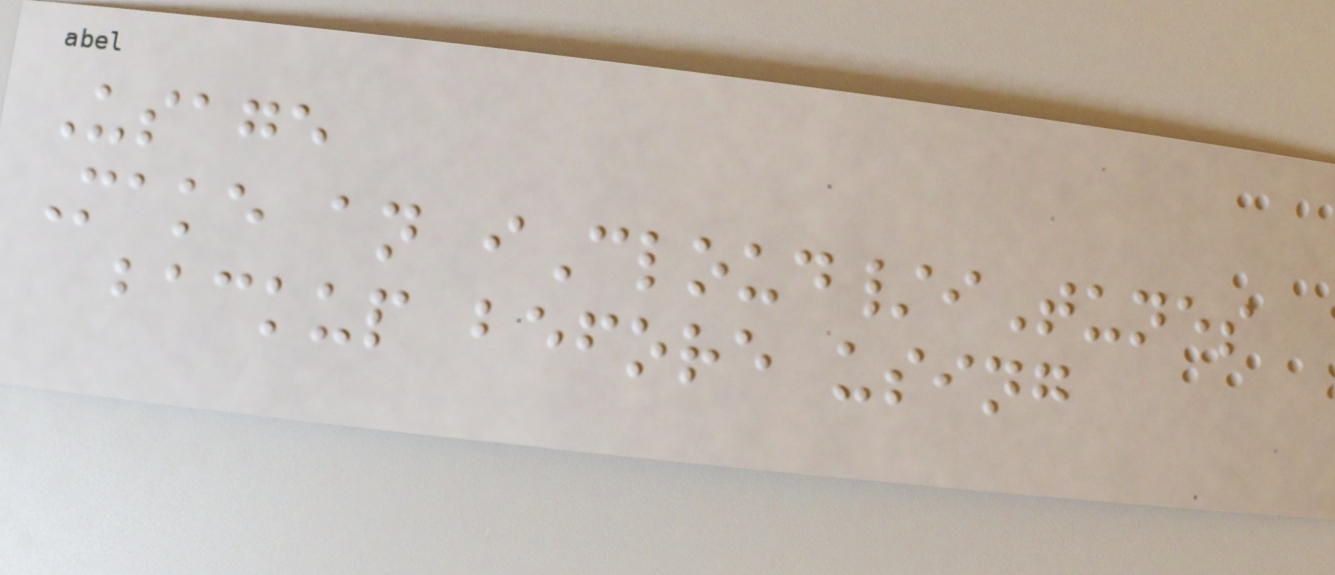Usage
Make an iCloud/iTunes
backup before using
